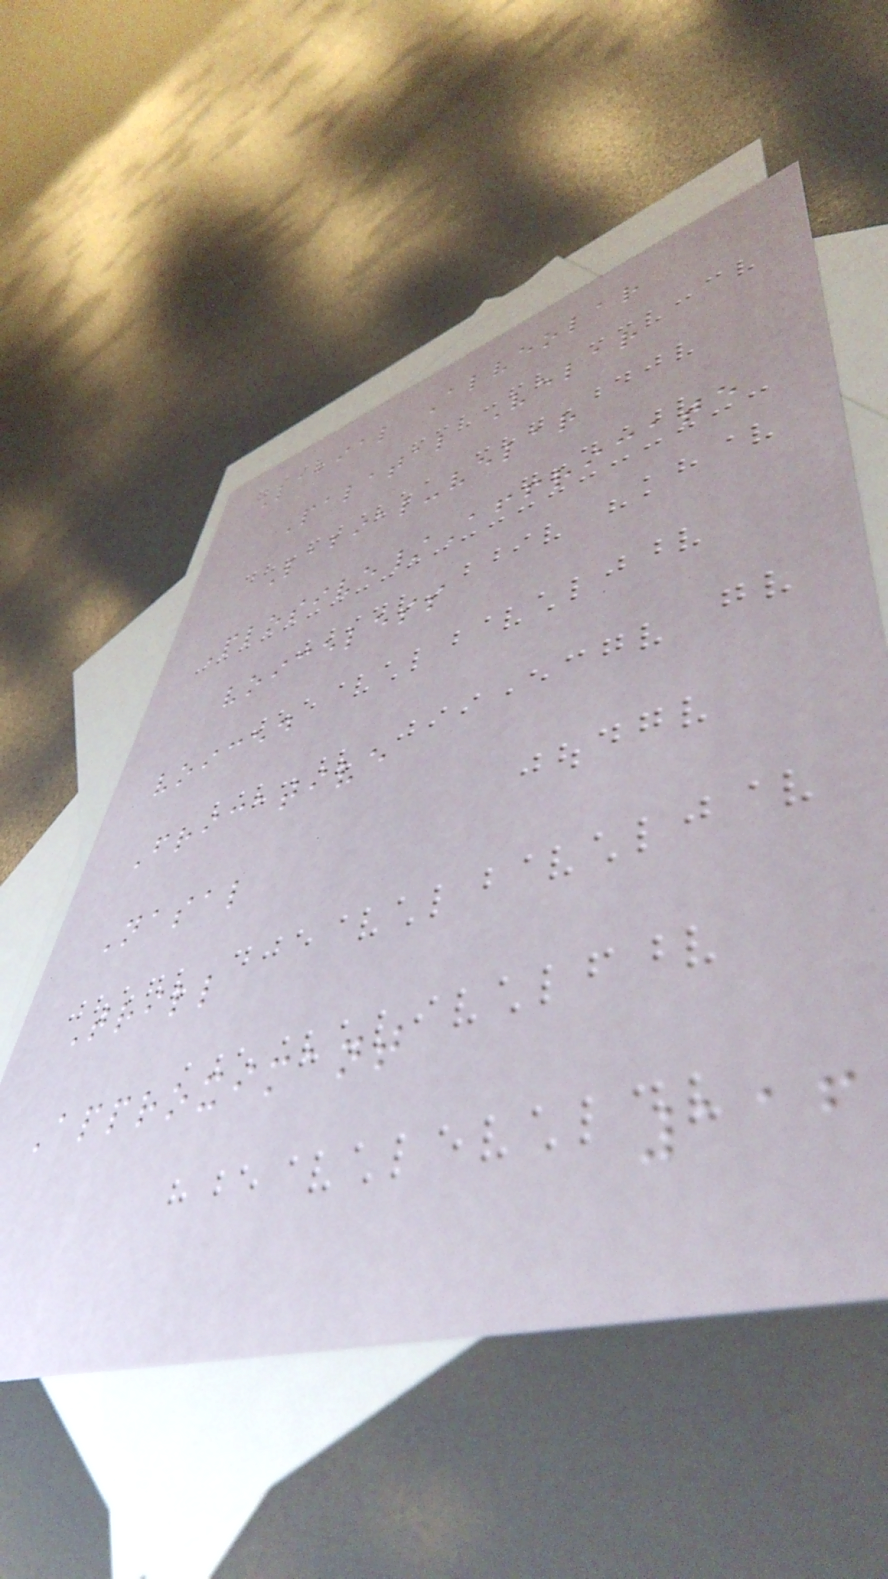Labial Alveolar
Palatal Velar
Labial-velar
Plosive/Affricate
voiceless
voiced
Fricative
Nasal
Trill
Approximant
116
